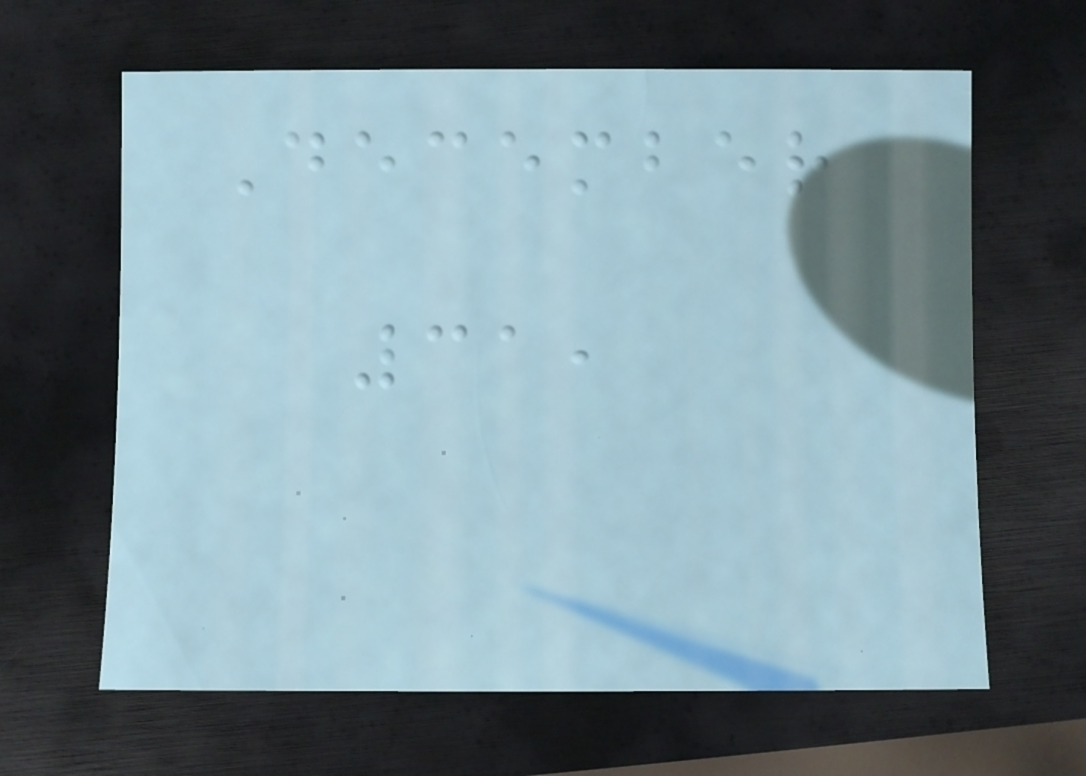December
31,
